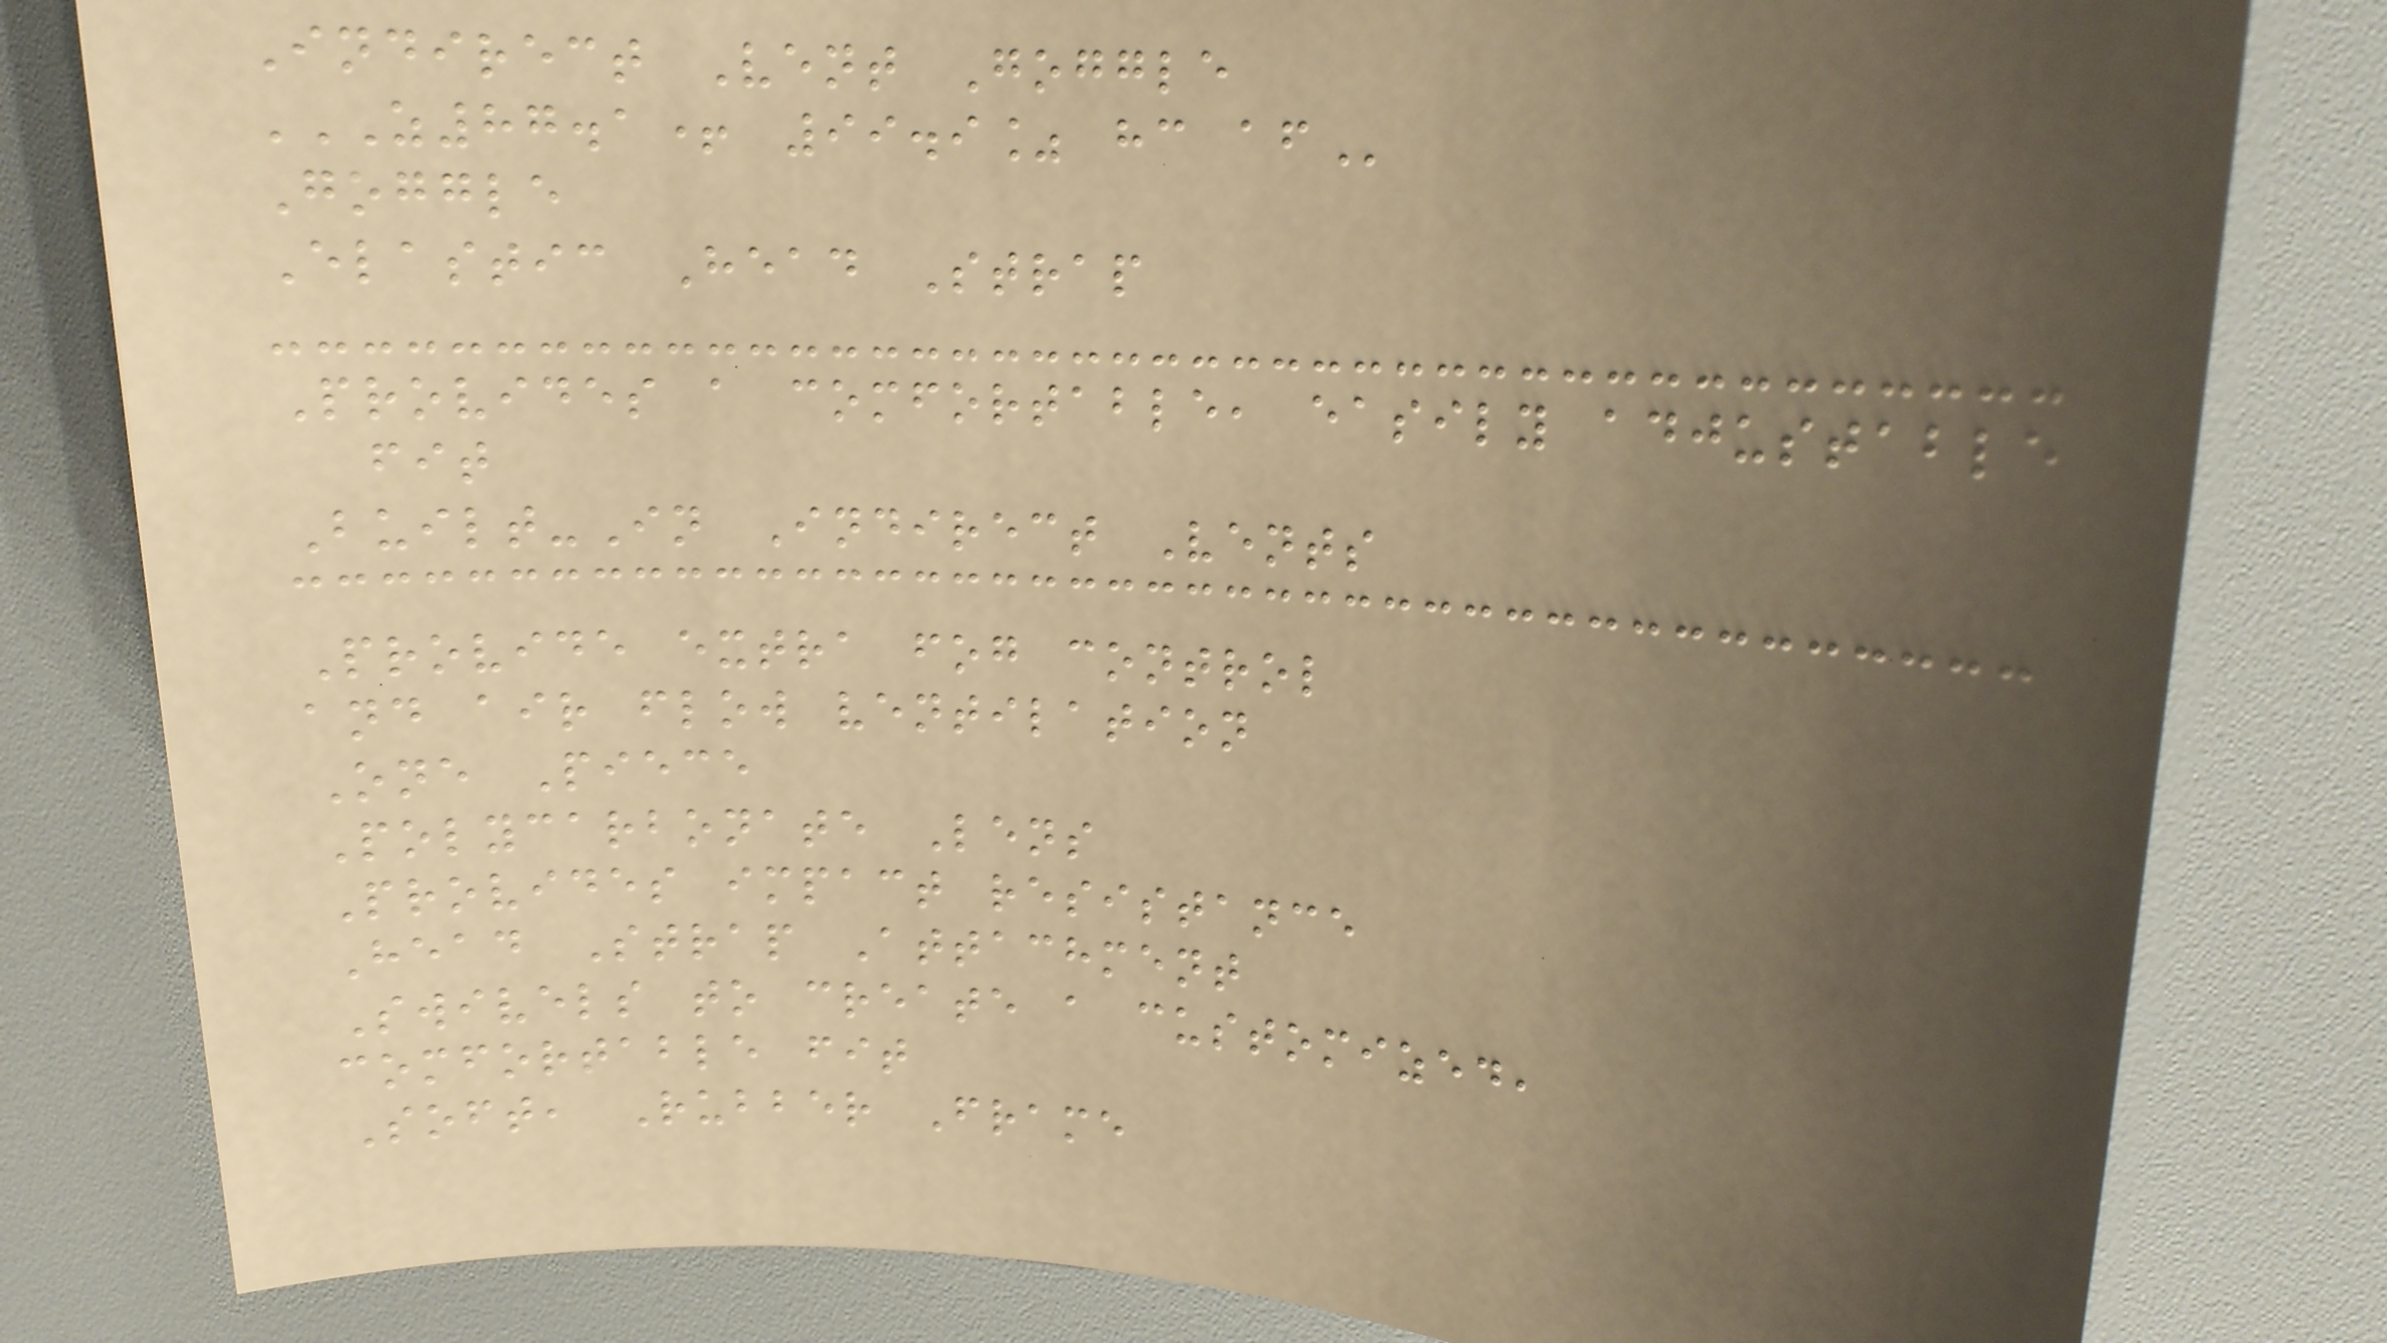Indirect Vent Goggle
Z87.1+ 99.9% HC AF
Goggle
Elastic Head Strap
Provides a comfortable, easily adjustable
fit
Built-In Indirect Vents
Provide extra fog control
and air flow ventilation
One Piece
Polycarbonate Lens
Provides impact resistance
Head Strap Attachment
Swivels to create a customized,
comfortable fit
Soft, Rubber Frame
